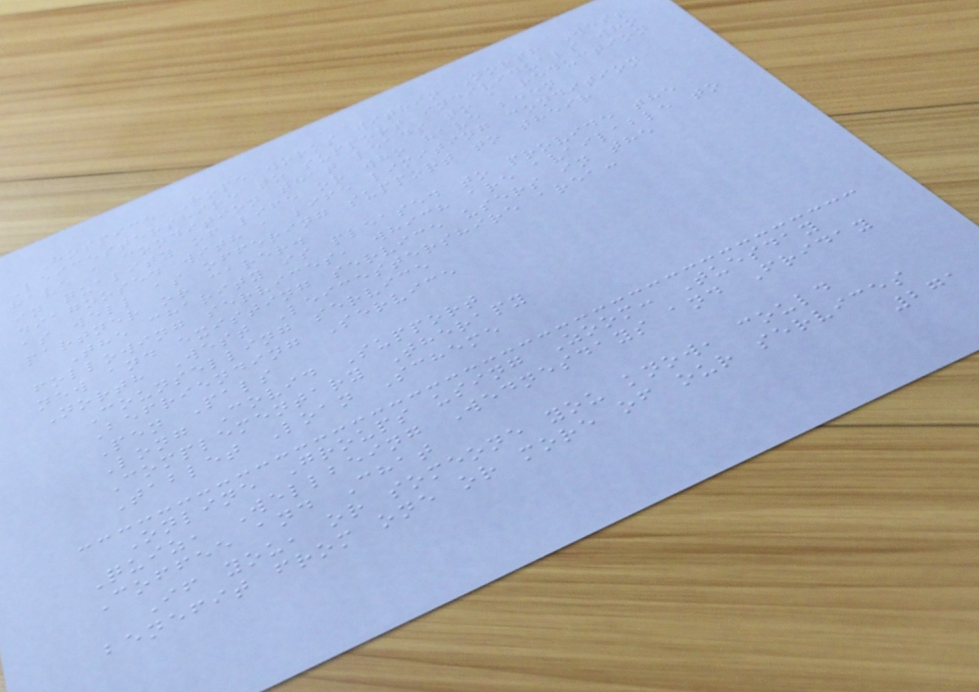Hospice Hope works within North West
Leicestershire to support individuals who
have a condition that leads to a reduction
in quality of life or who have been
diagnosed with a life limiting condition
as well as offering support to their
partner or carer.
The charity is pleased to provide the
following services, which are available to
new and existing service users in the
North West Leicestershire area:
Counselling service
Befriending Service
Pen Pals
Long Covid Support
Complementary Therapy
Tablet Loan Scheme
Online Groups using Zoom: Tuesday
Quiz, Wellbeing Wednesdays and Friday
Coffee and Chat
If you, or someone you know, could
benefit from one or more of our services
271
